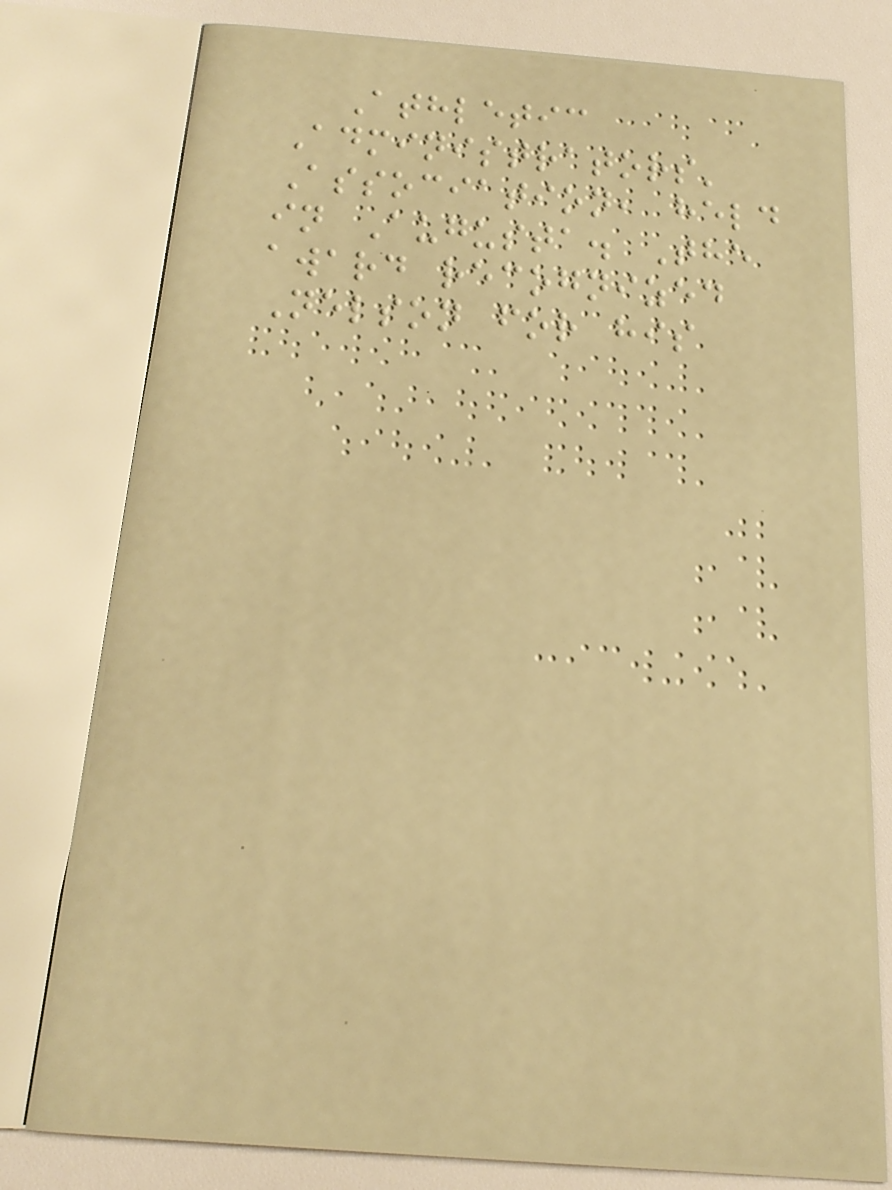Athletic
Administrators'
Association, held
in Augusta. The
award recognized
Nelson for his
